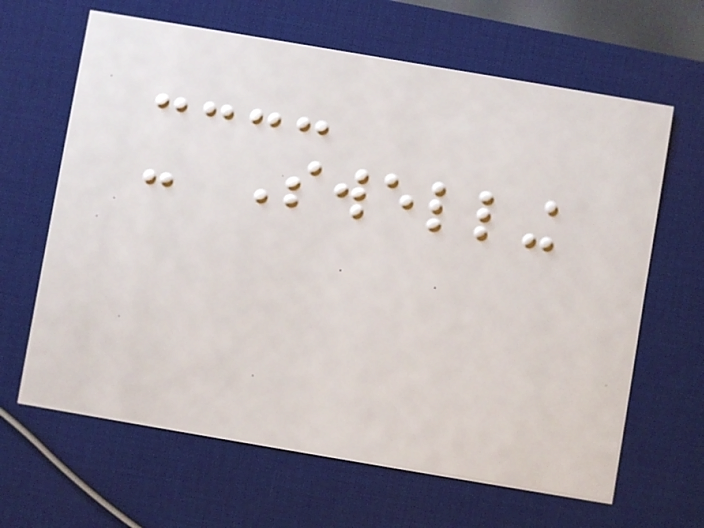- Swelling
